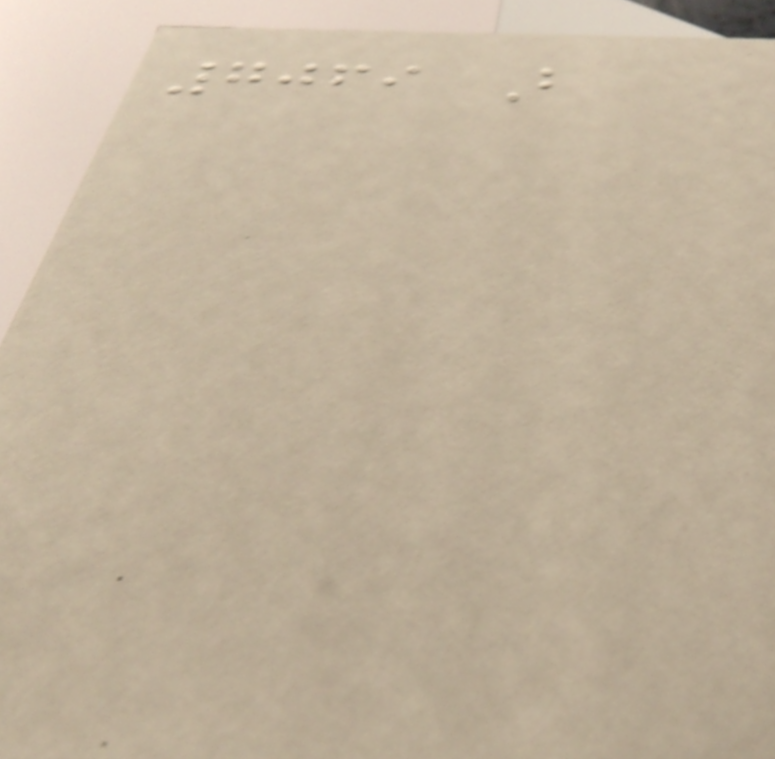7069 B
